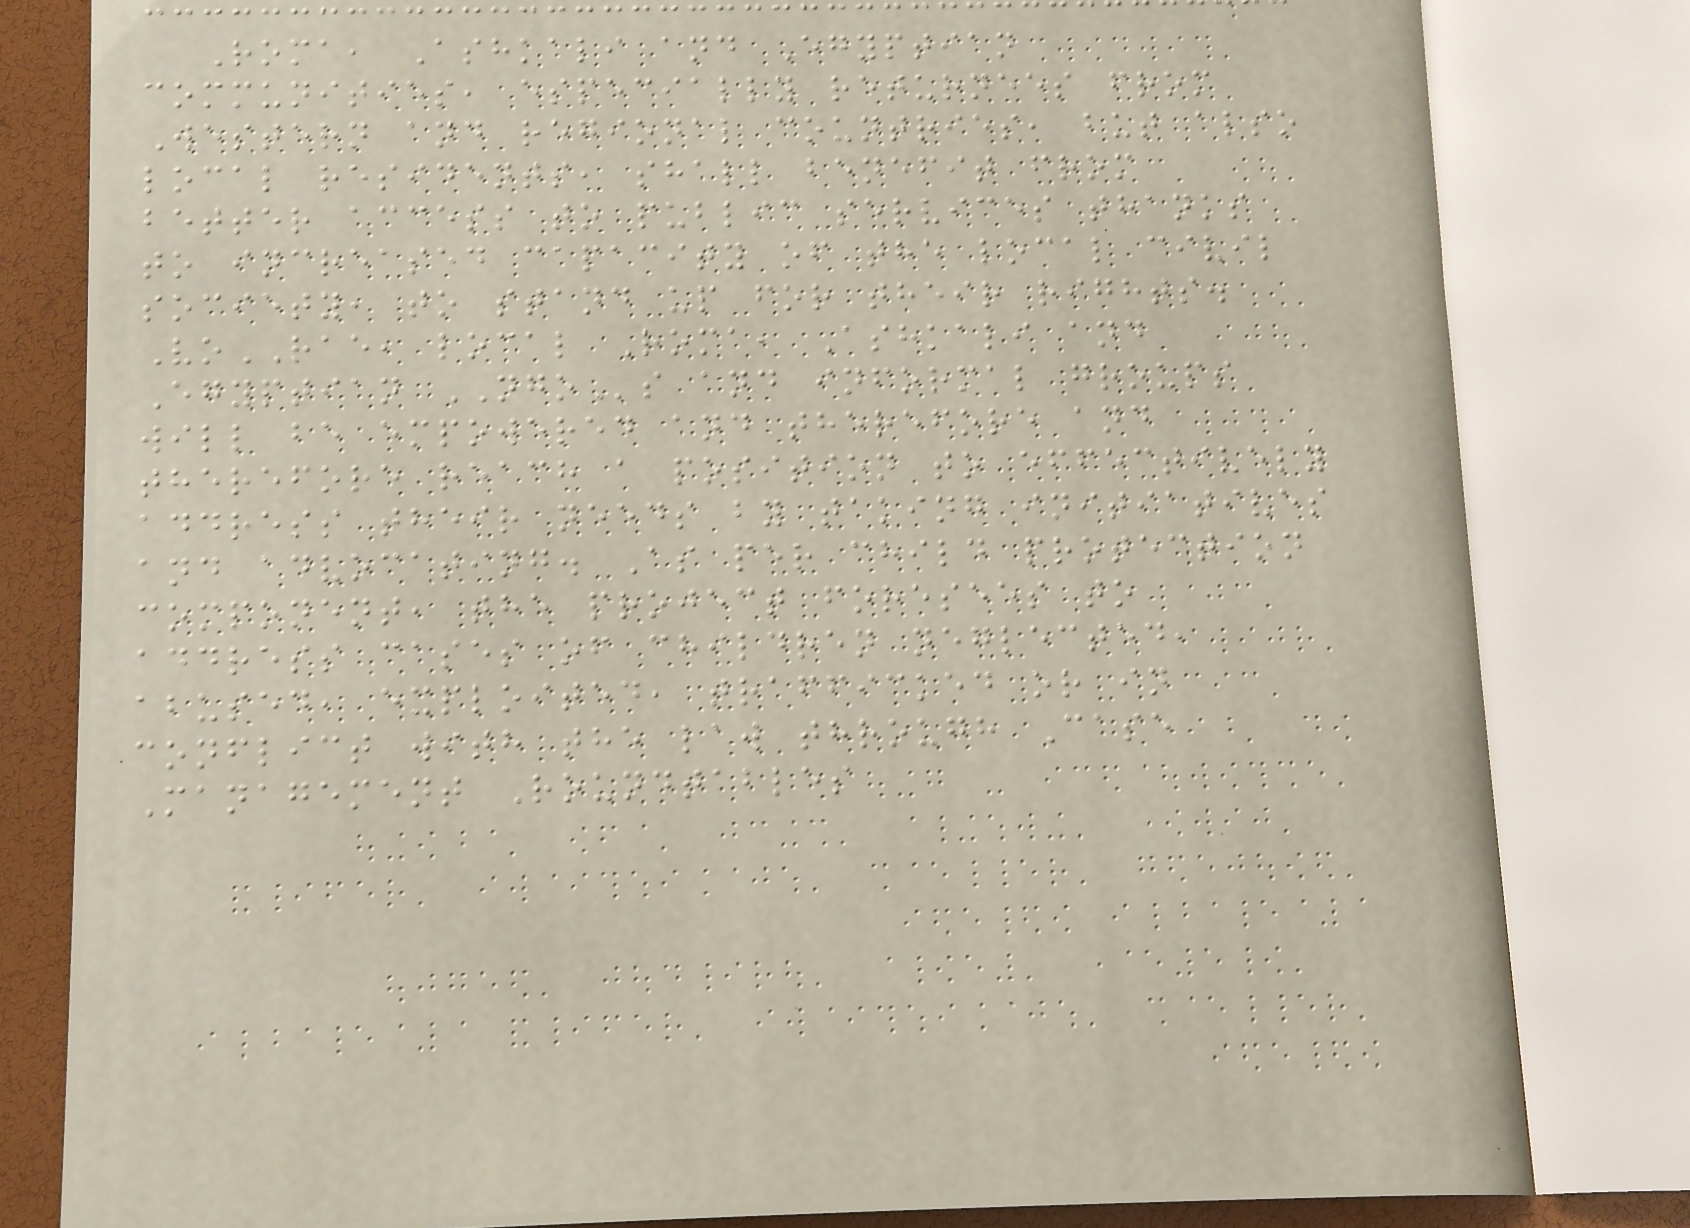Roma, Ashkali and Egyptian
communities, especially returnees from
Western and regional countries, but also
local residents, shall benefit from
better access to public services thanks
to increased capacity of the local civil
society, to stand up for their rights.
VoRAE, local Roma, Ashkali and
Egyptian NGOs and informal groups
will be empowered and therefore and
therefore reach a position to effectively
address their needs by taking initiatives
and advocating. As per child protection
component, the project foresees to
address cases of children neglected,
abused, exploited, trafficked or in
conflict with the law through Case
Management Roundtables
